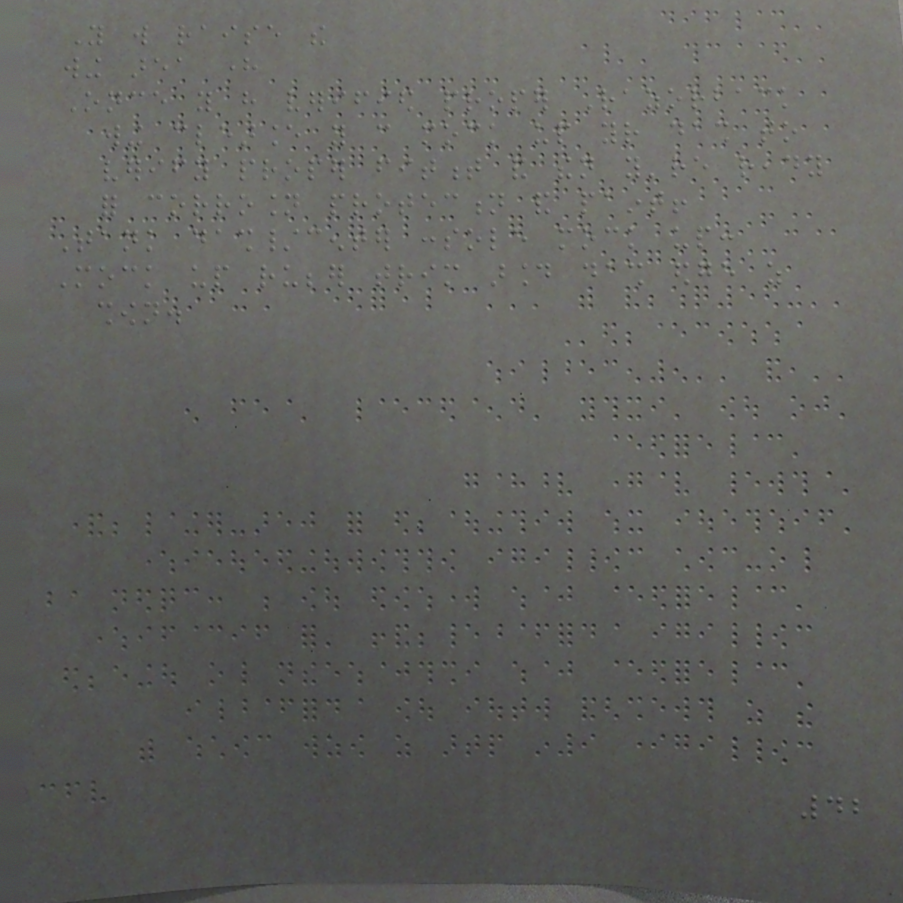You will raise the
wing area here
Once you have verified proper Razorback
wing clearance you can mock up your dash to
verify proper fitment and then you're ready
for corrosion protection and paint!
Tank dash/center console mock up:
Mock up rubber trim around dash edge as
shown.
42
